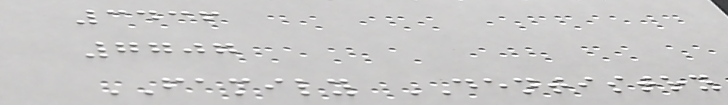3436
7707
FAMILY DENTISTRY
